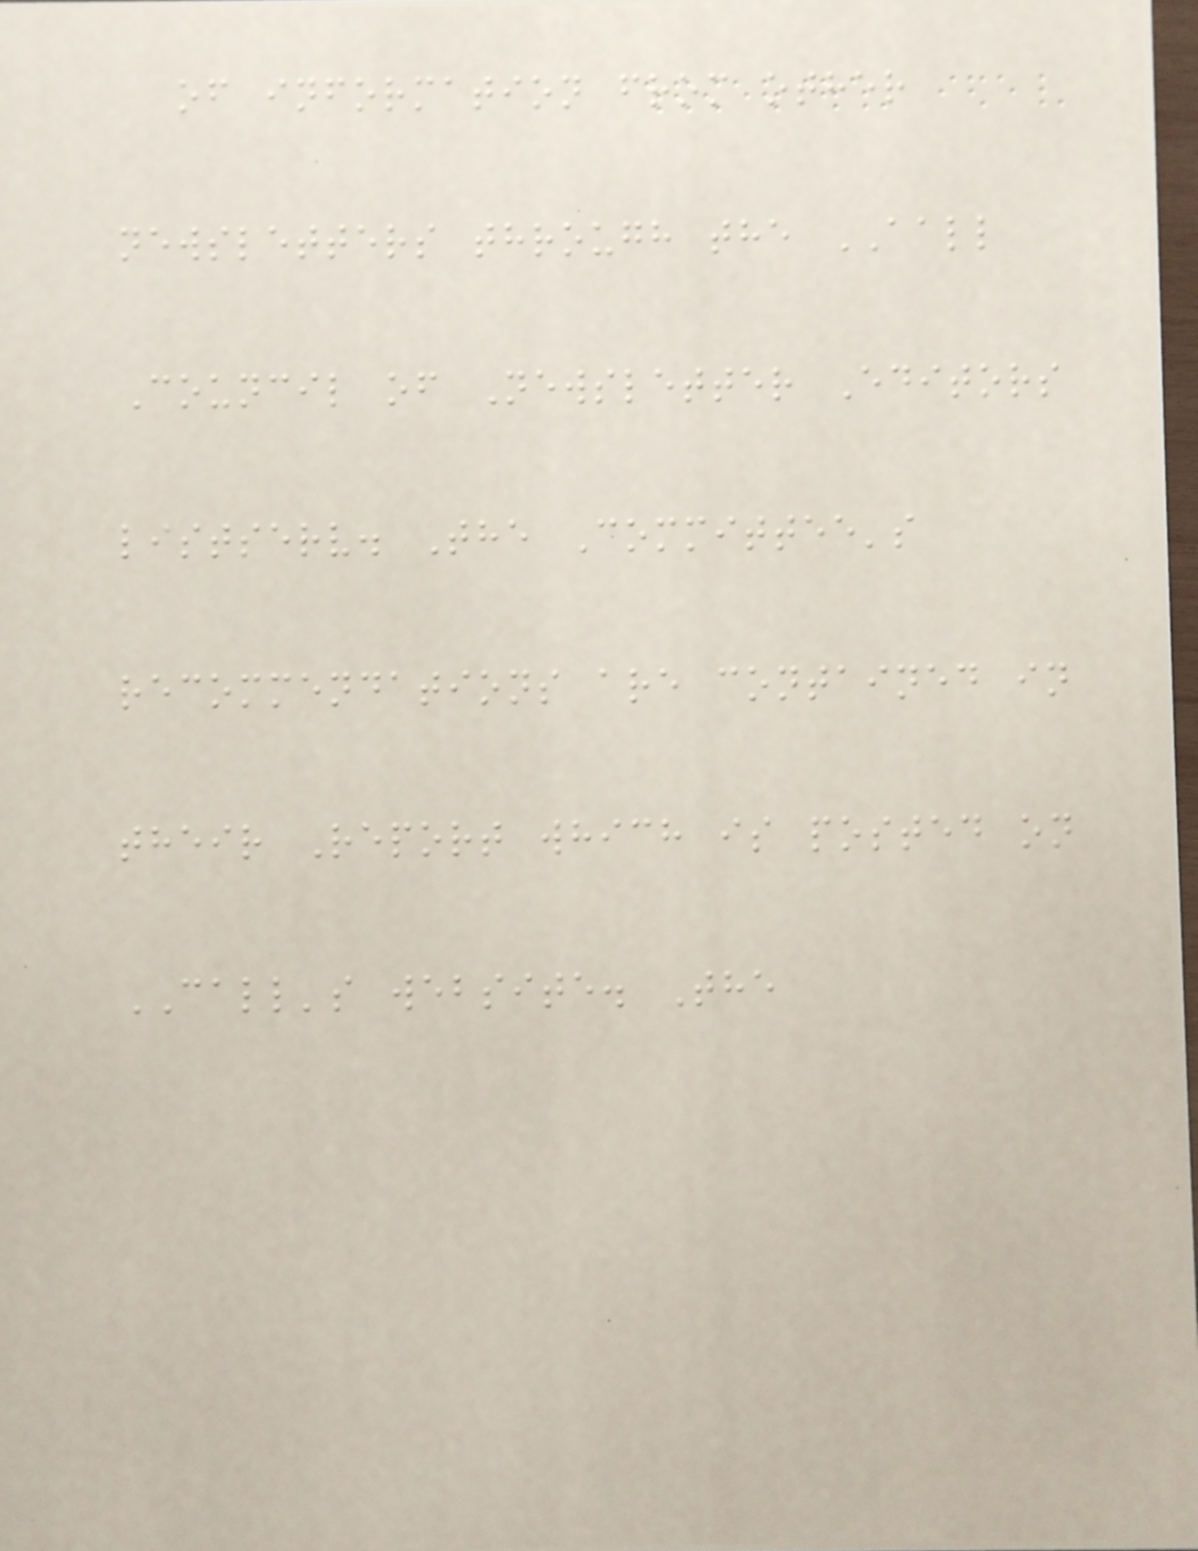of information from other
newsletters through the AALL
Council of Newsletter Editors
listserv. The Committee's
recommendations are contained in
their Report which is posted on
CALL's website. The
